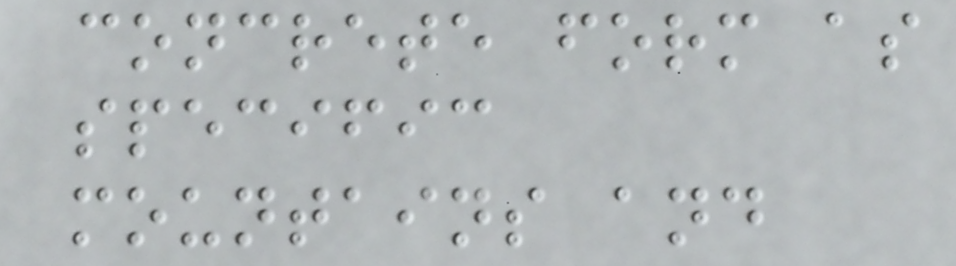concrete form as
specific
mountains and
